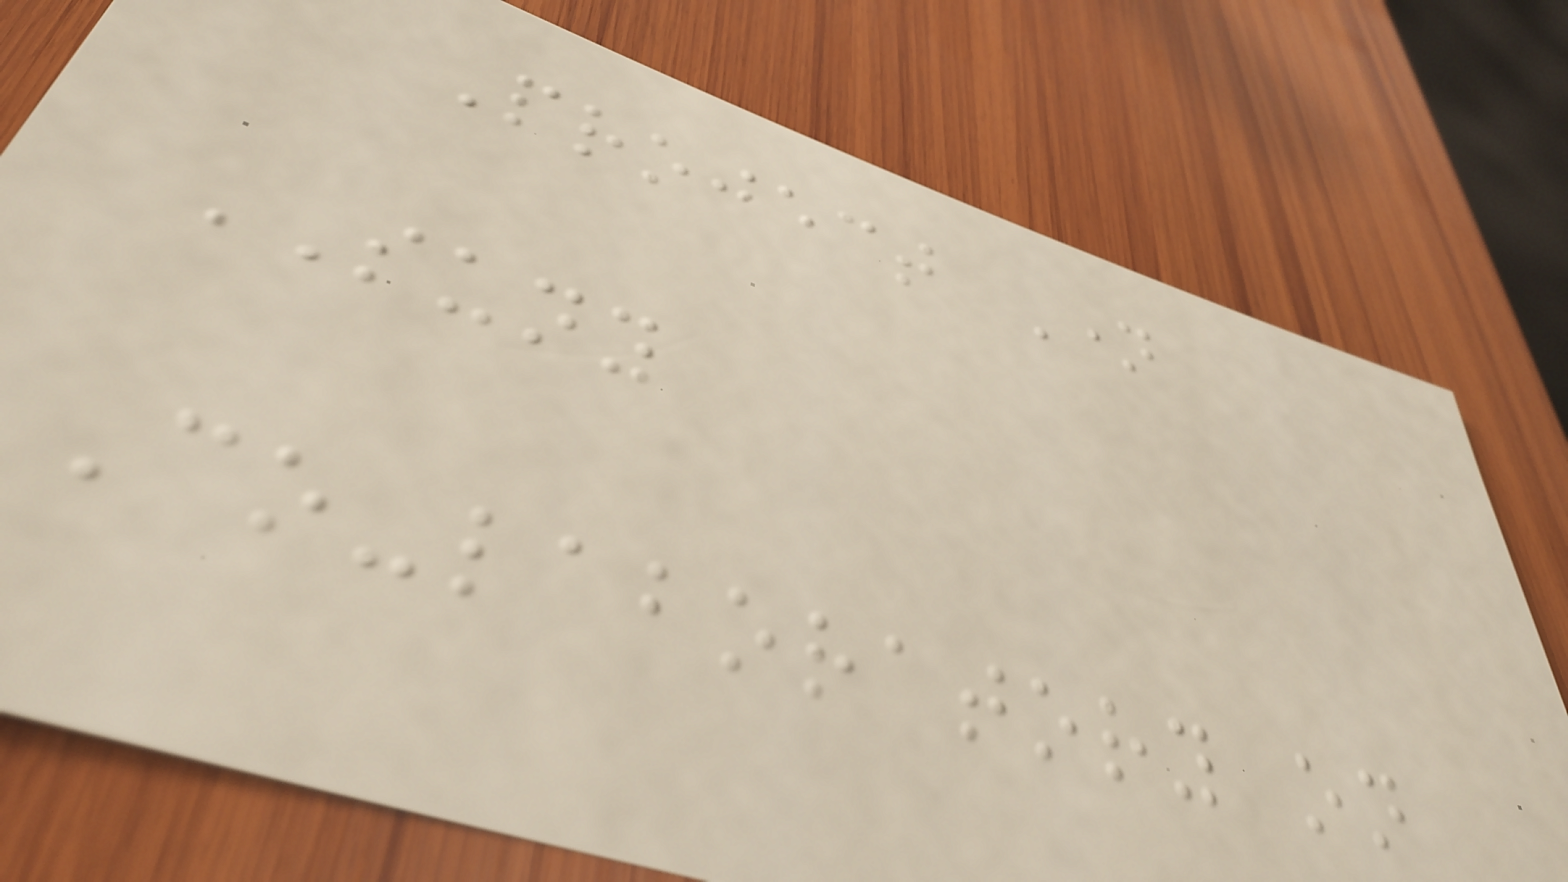Project Name
SUNY
Co-laboratory on
